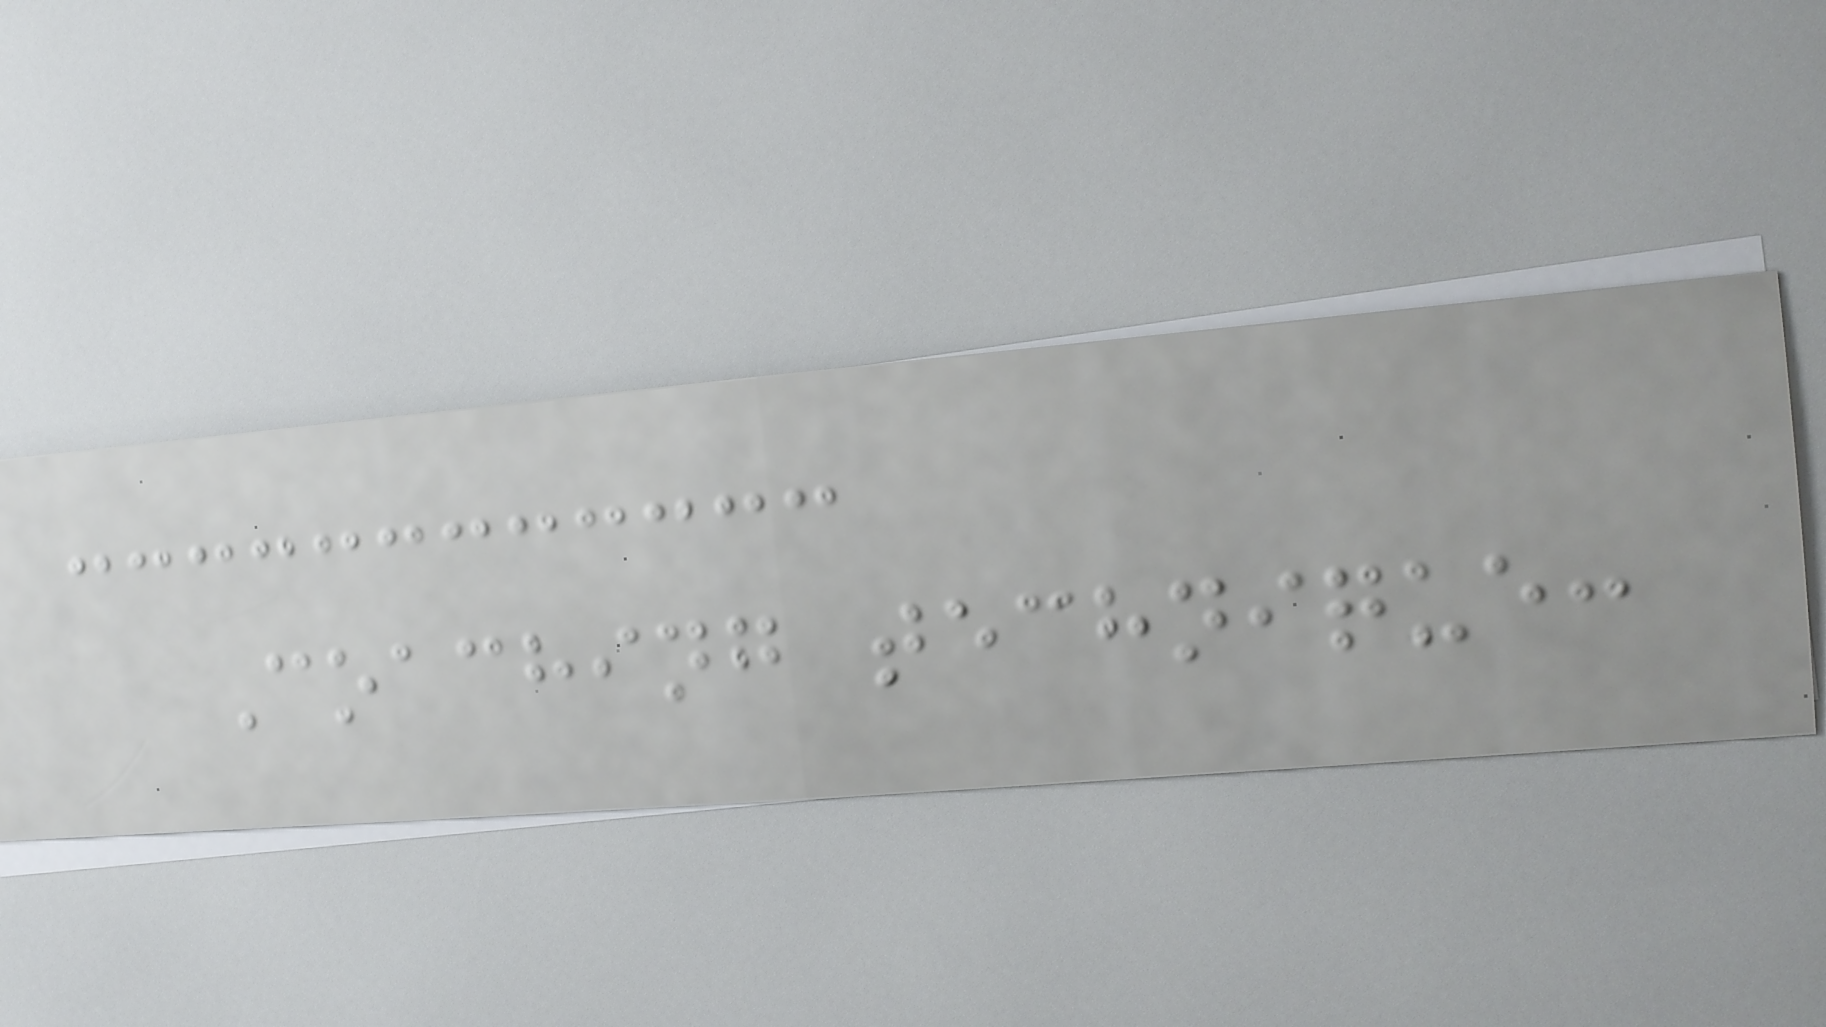Coaching technique:
